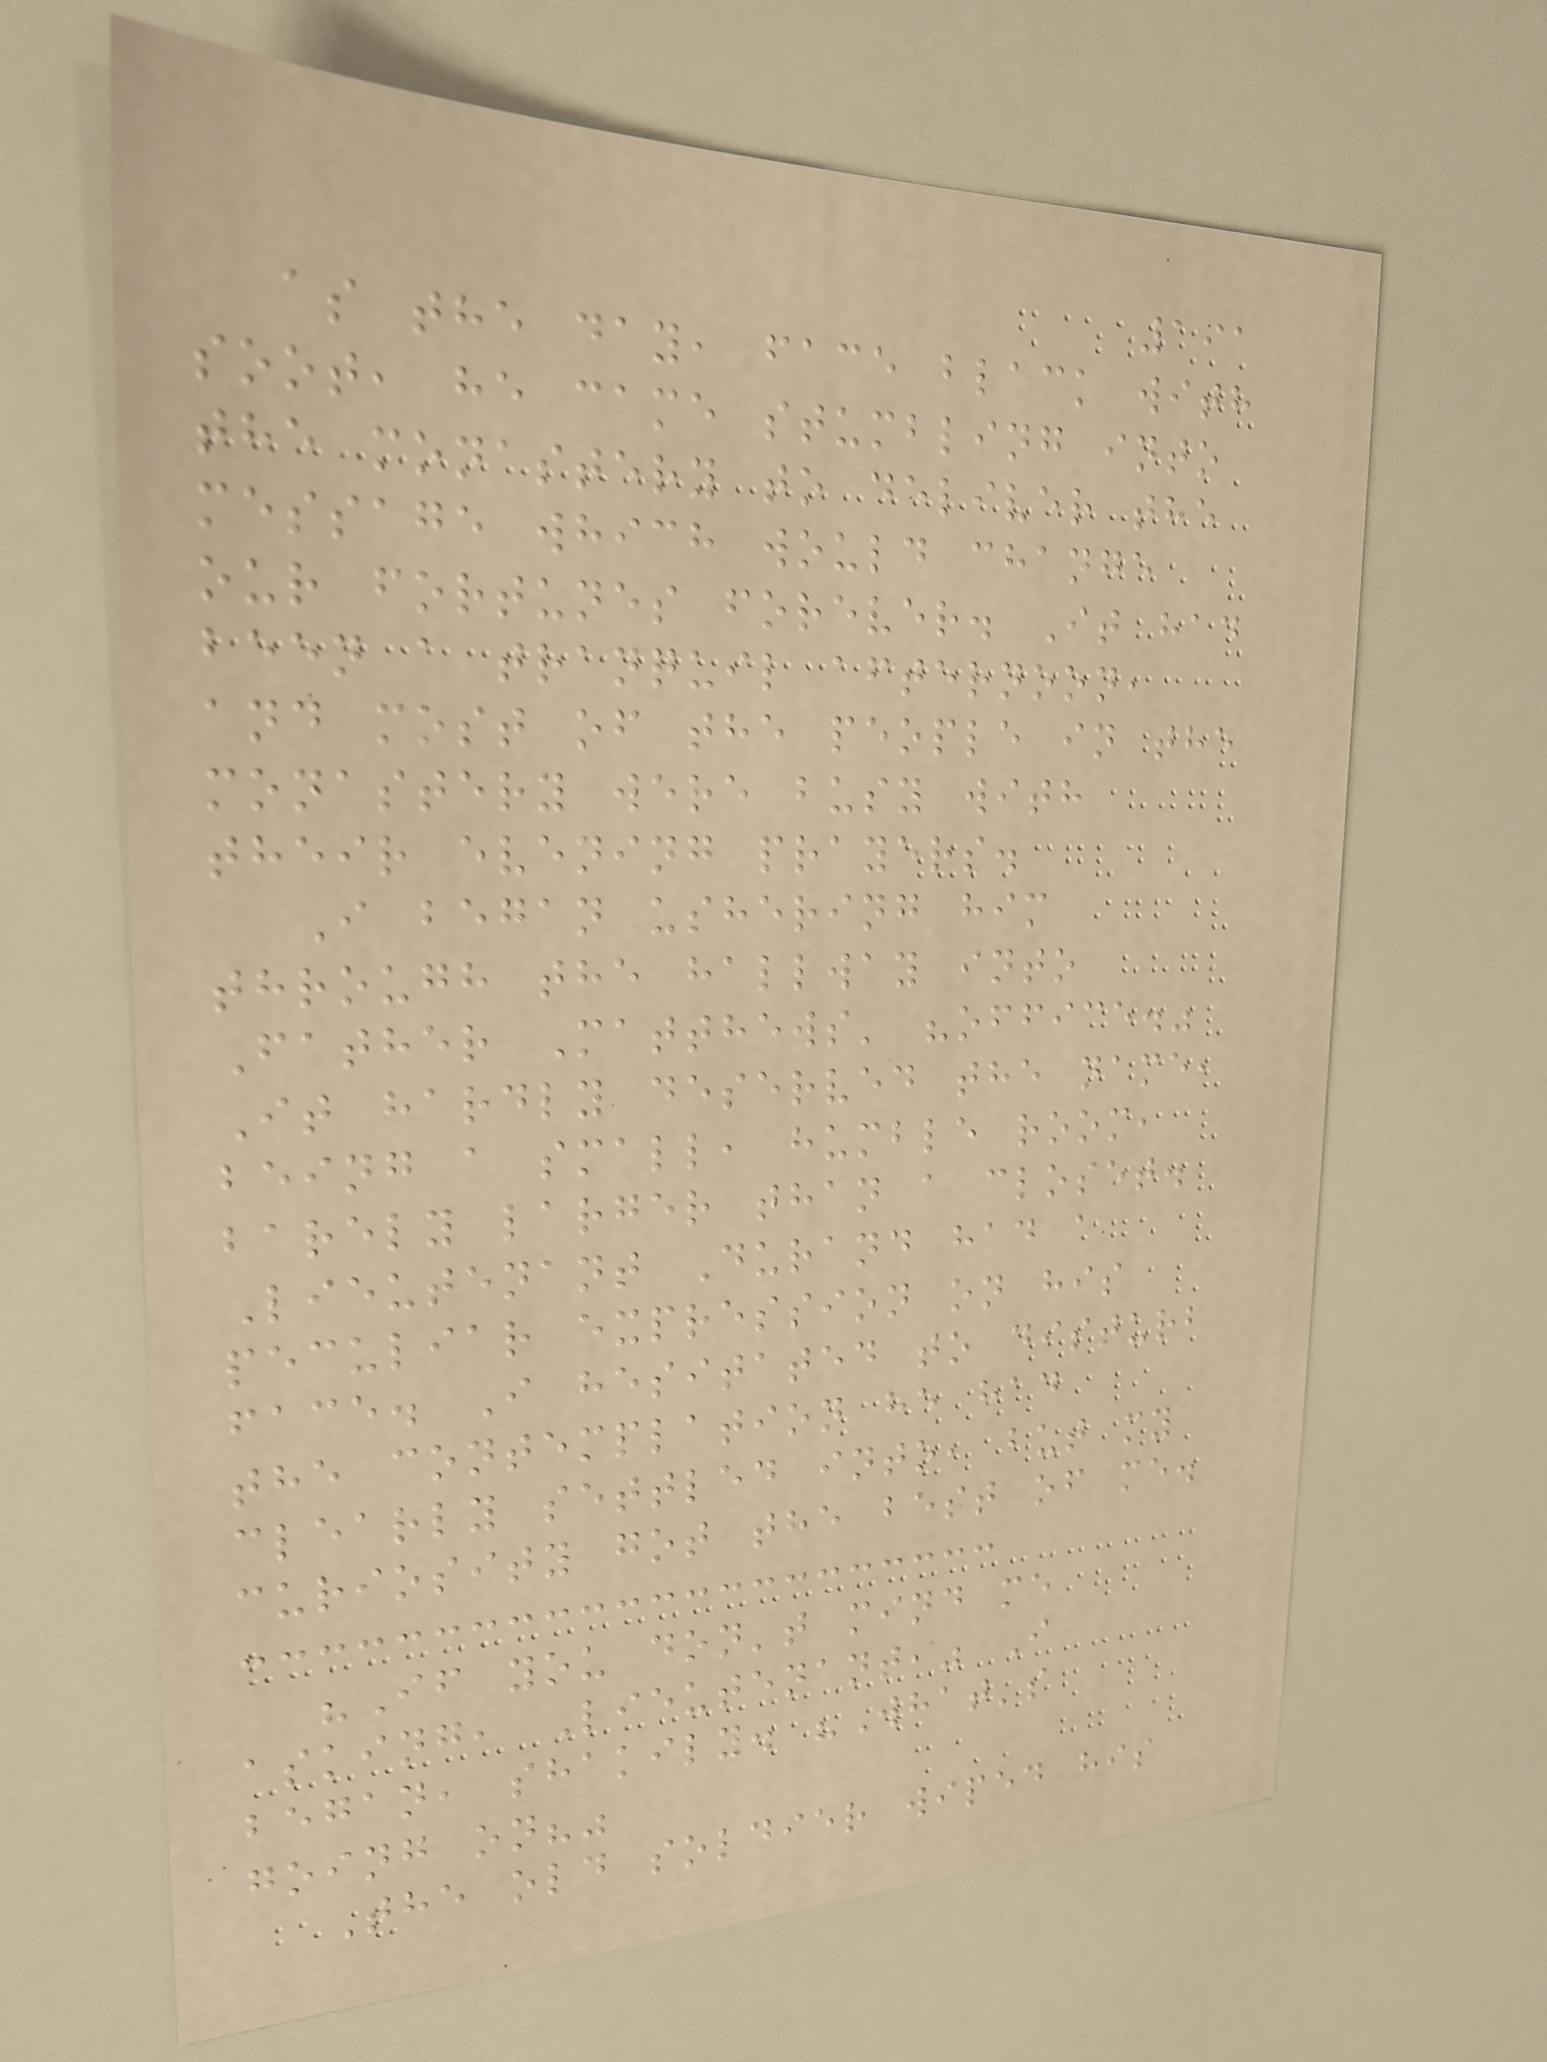191
as the day, face black with
soot, he came stumbling into
the monastery to deliver the
message which would change
our fortunes forever. It had
been a tranquil afternoon,
and most of the people in the
monastery were busy with
their evening prayers.
I began ushering him
through the hallway into
Father Matthews' "office."
It hardly deserved the name,
being a small, humble room,
barely larger than a closet.
Lieutenant Durand had a
peculiar expression on his
face. I hesitated to disturb
the contemplation he had
clearly settled into, but my
curiosity got the best of me.
"If you don't mind me
asking, Lieutenant," I
began, shakily. "What's
going on?"
The old soldier wiped his
